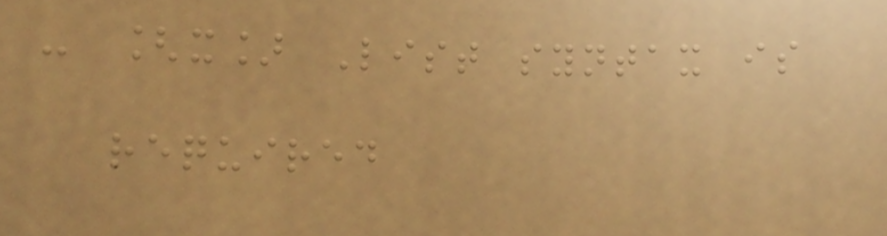- [x] List syntax is
required
